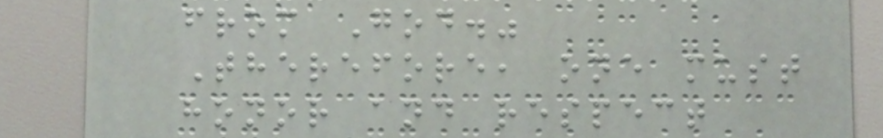from God."
Therefore, one must
honor and respect
